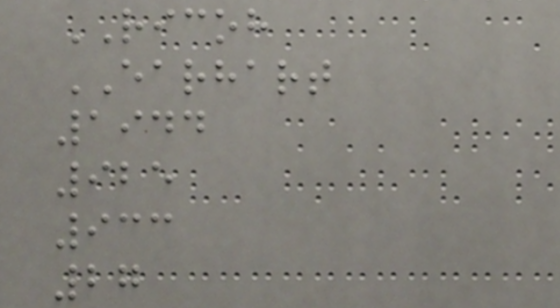RICOH
EARHART
1944
925
933
27
